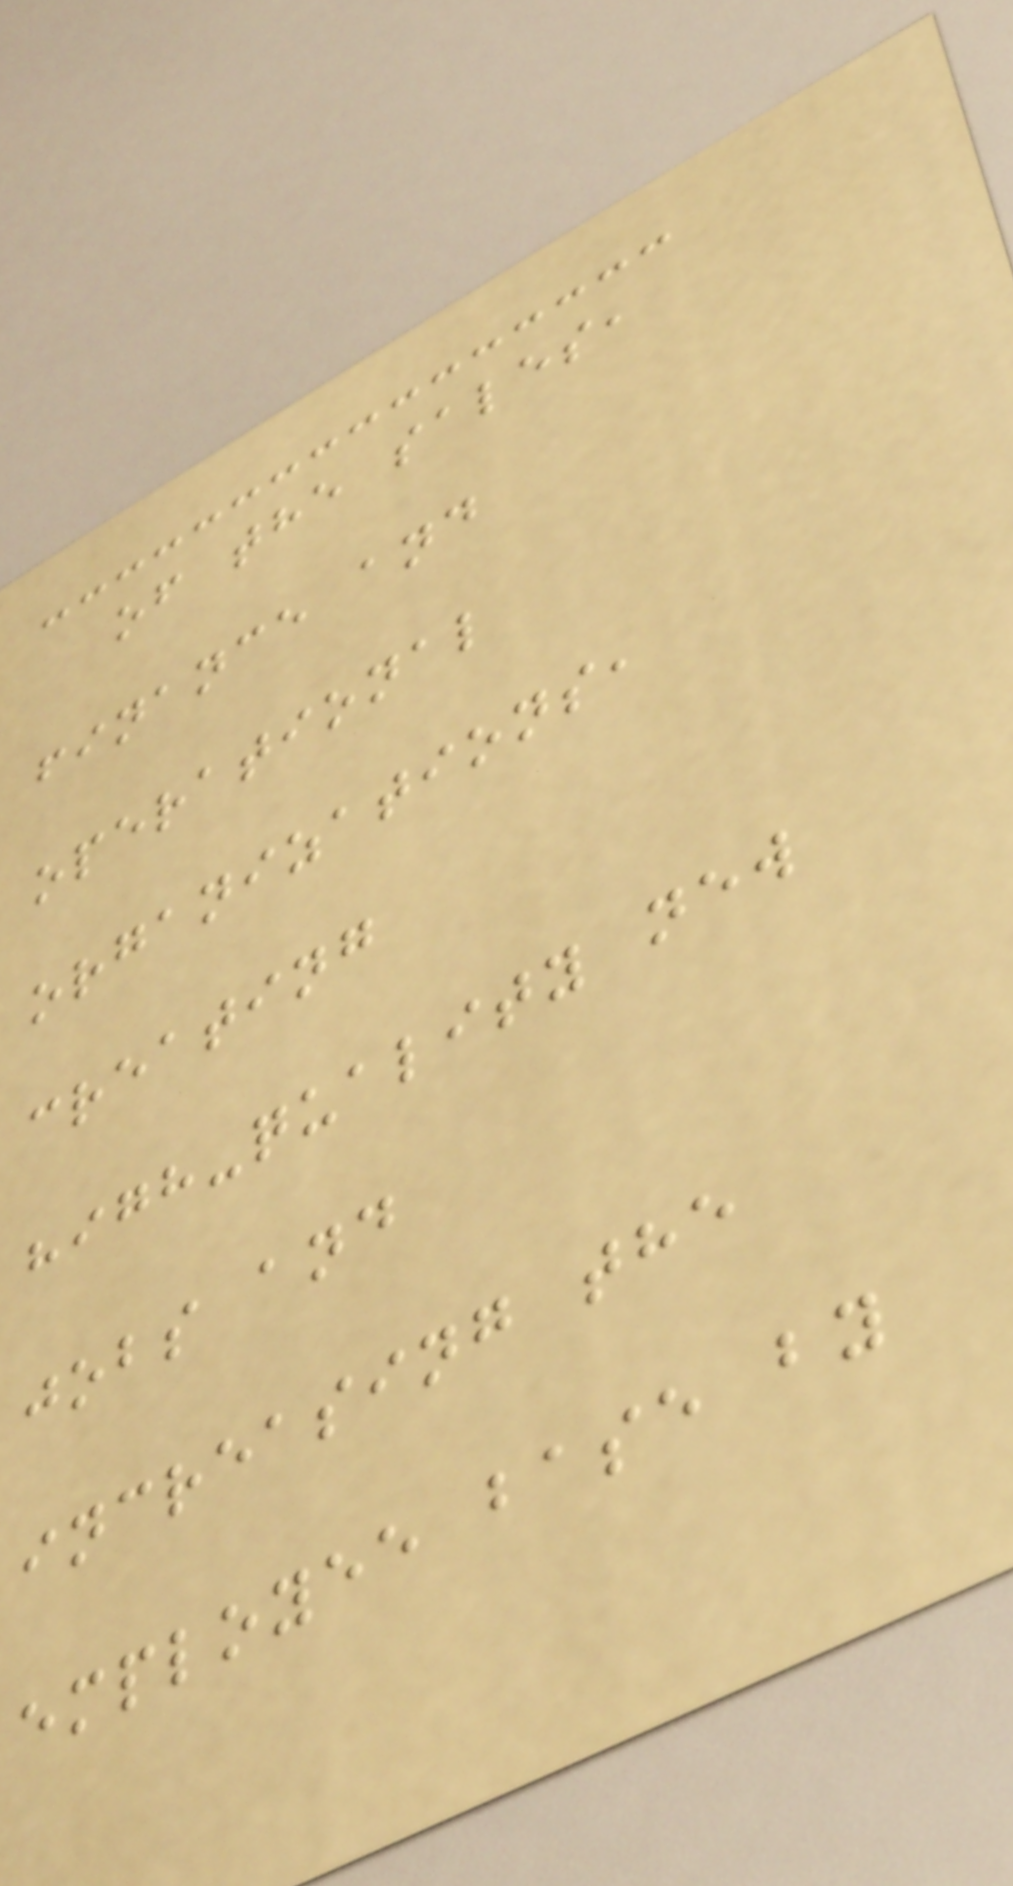of the sales,
finance and
operational
organizations,
creating
high-quality new
jobs and
increasing the
employee base by
